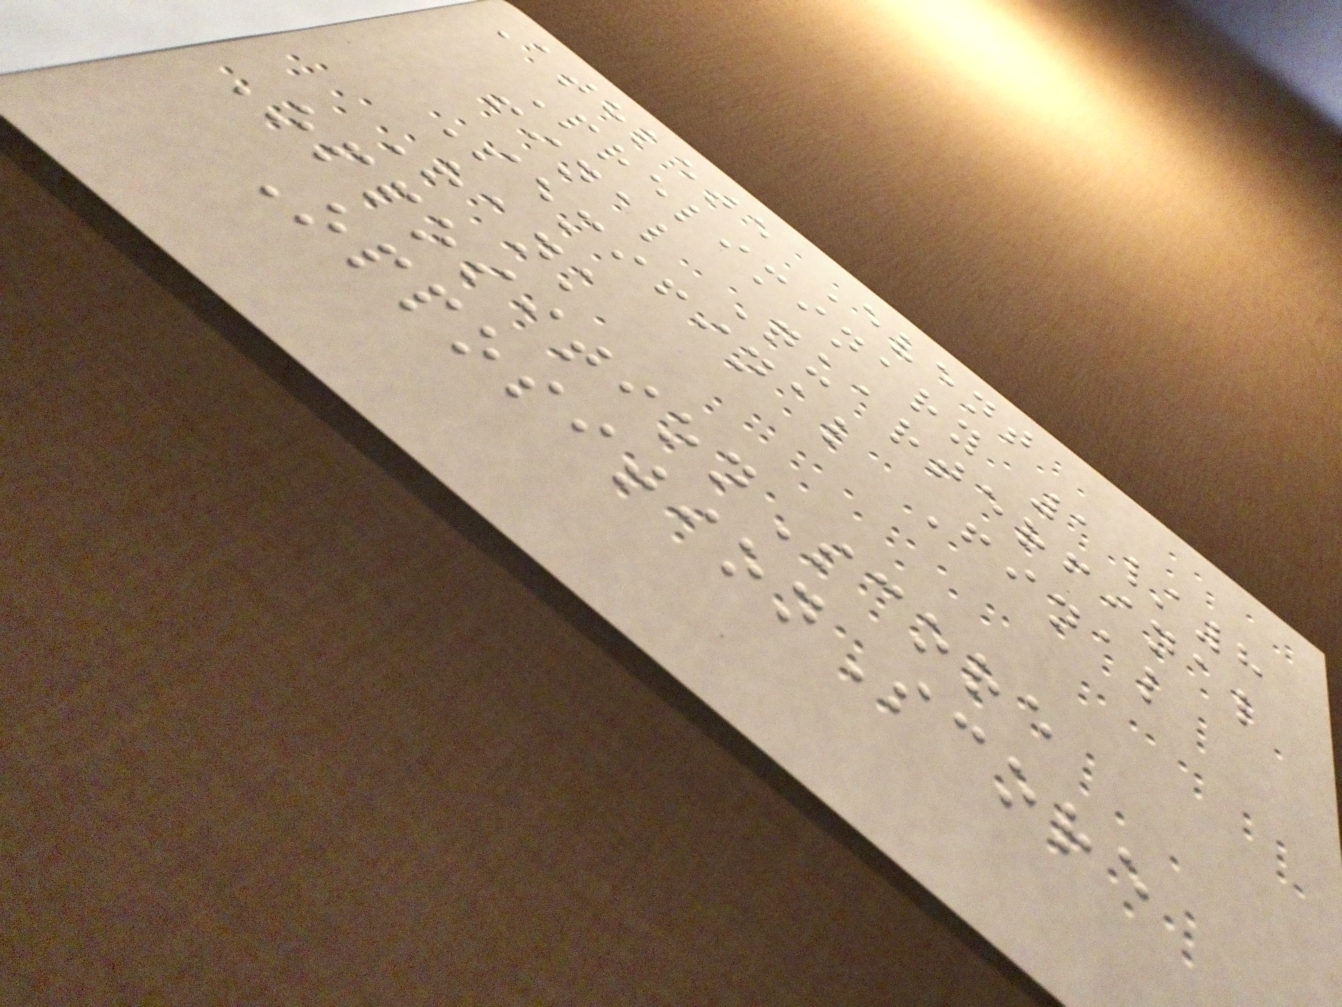Athlete Event
Preliminary 1/8
final Quarterfinal
Semifinal Final
Rank
OppositionScore
OppositionScore
